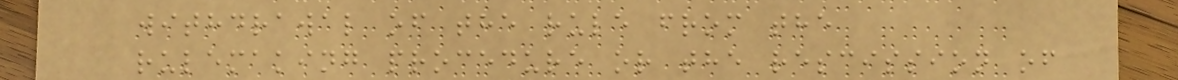withdrawal of the rule from the
rulemaking procedure or the rescission of
